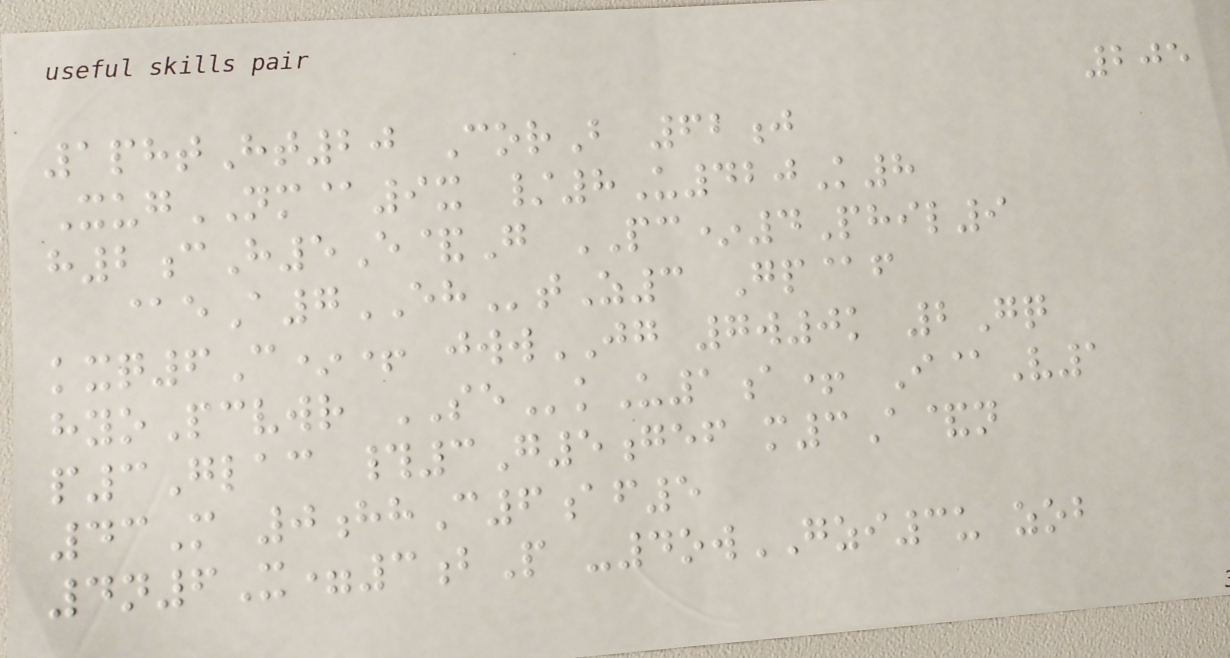205
1phtHt20 CorB 62j
XugNM@9x /8U420K8
h2cH5E&G PC*4Phil9
@eA7EHtZ3 Gp@f
kxq6C*+ jwwJG 7w0k 2Gq
hyoPcvwr SEkU1a+ I@V1
p3Glac #3G5gef m3A&n
43M 0hhC6af5
4n6X=3bP -4owGZI3u zob
